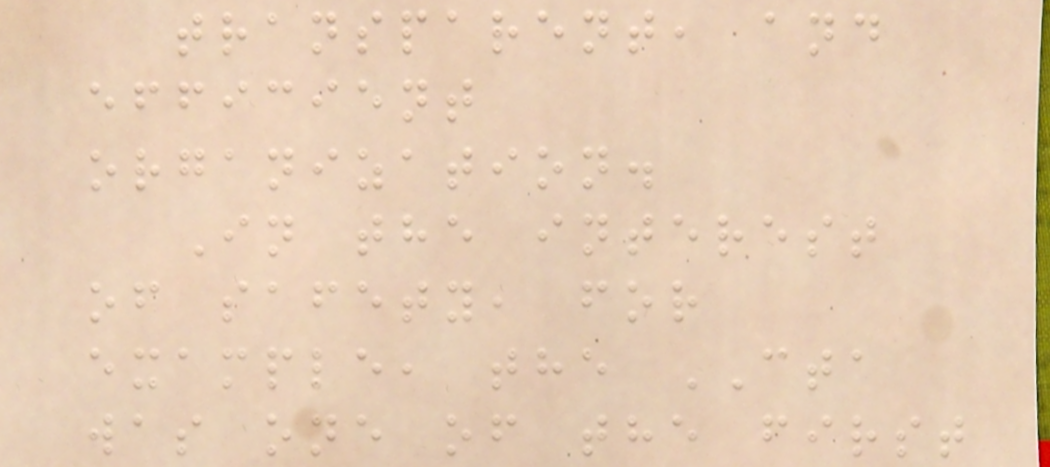transparent, and
efficient
organization.
In the interest
of safety, for
example, the CTA
was one of the first
